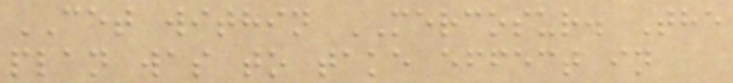CET within MERCOSUR. The
plan was to take effect in
